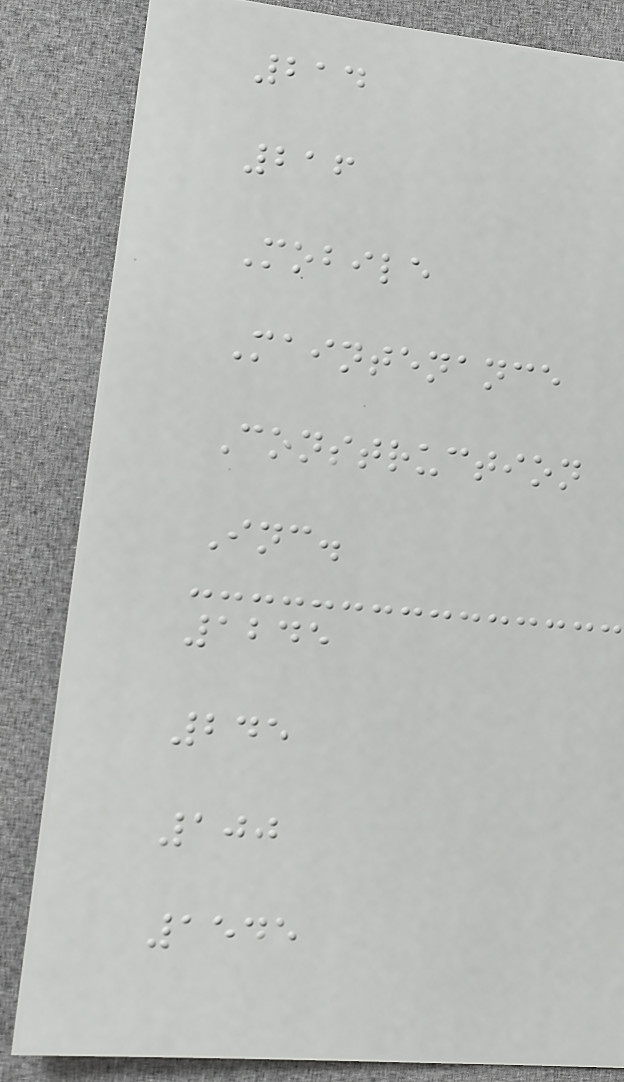214
216
Mobile
Maintenance
Construction
Inc.
1245
245
100
1545
